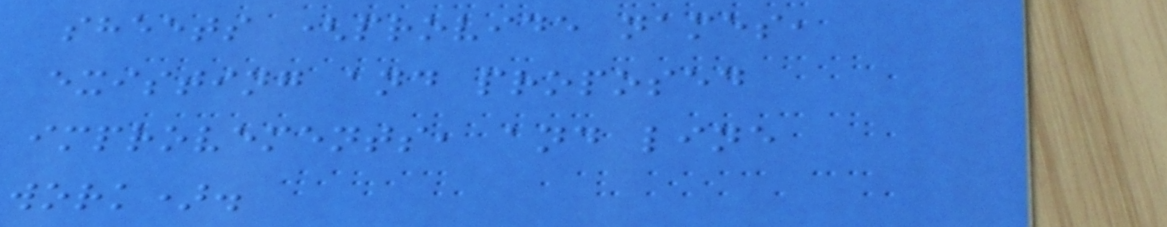sheets (provide names,
existing and proposed
improvements, and line
work).
